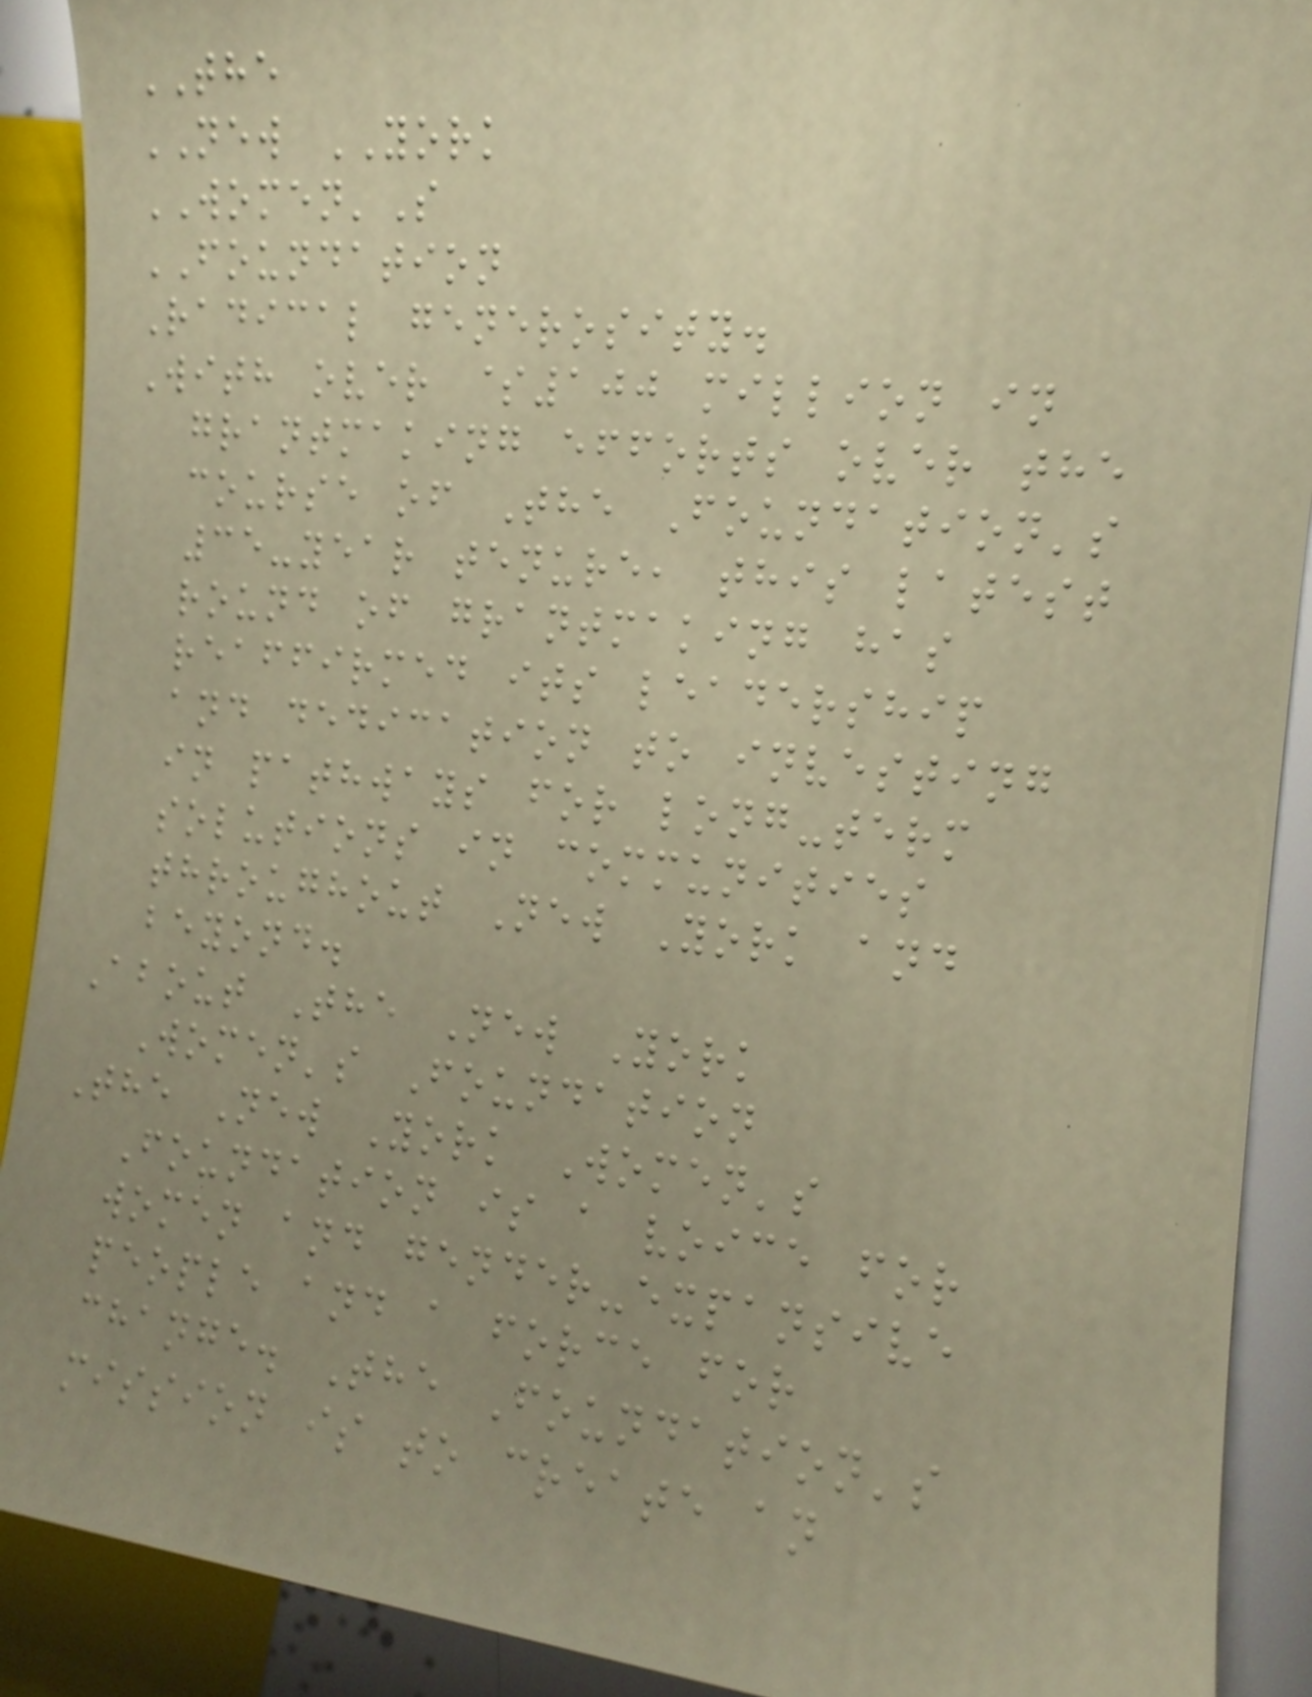THE
NEW YORK
WOMEN'S
FOUNDATION
Radical generosity.
With over $100 million in
grantmaking efforts over the
course of The Foundation's
35-year tenure, this latest
round of grantmaking has
reaffirmed its leadership
and dedication to investing
in pathways for long-term
solutions in communities
throughout New York and
beyond.
About The New York
Women's Foundation
The New York Women's
Foundation is a voice for
women and gender-expansive
people and a force for
change. The Foundation's
mission is to create an
